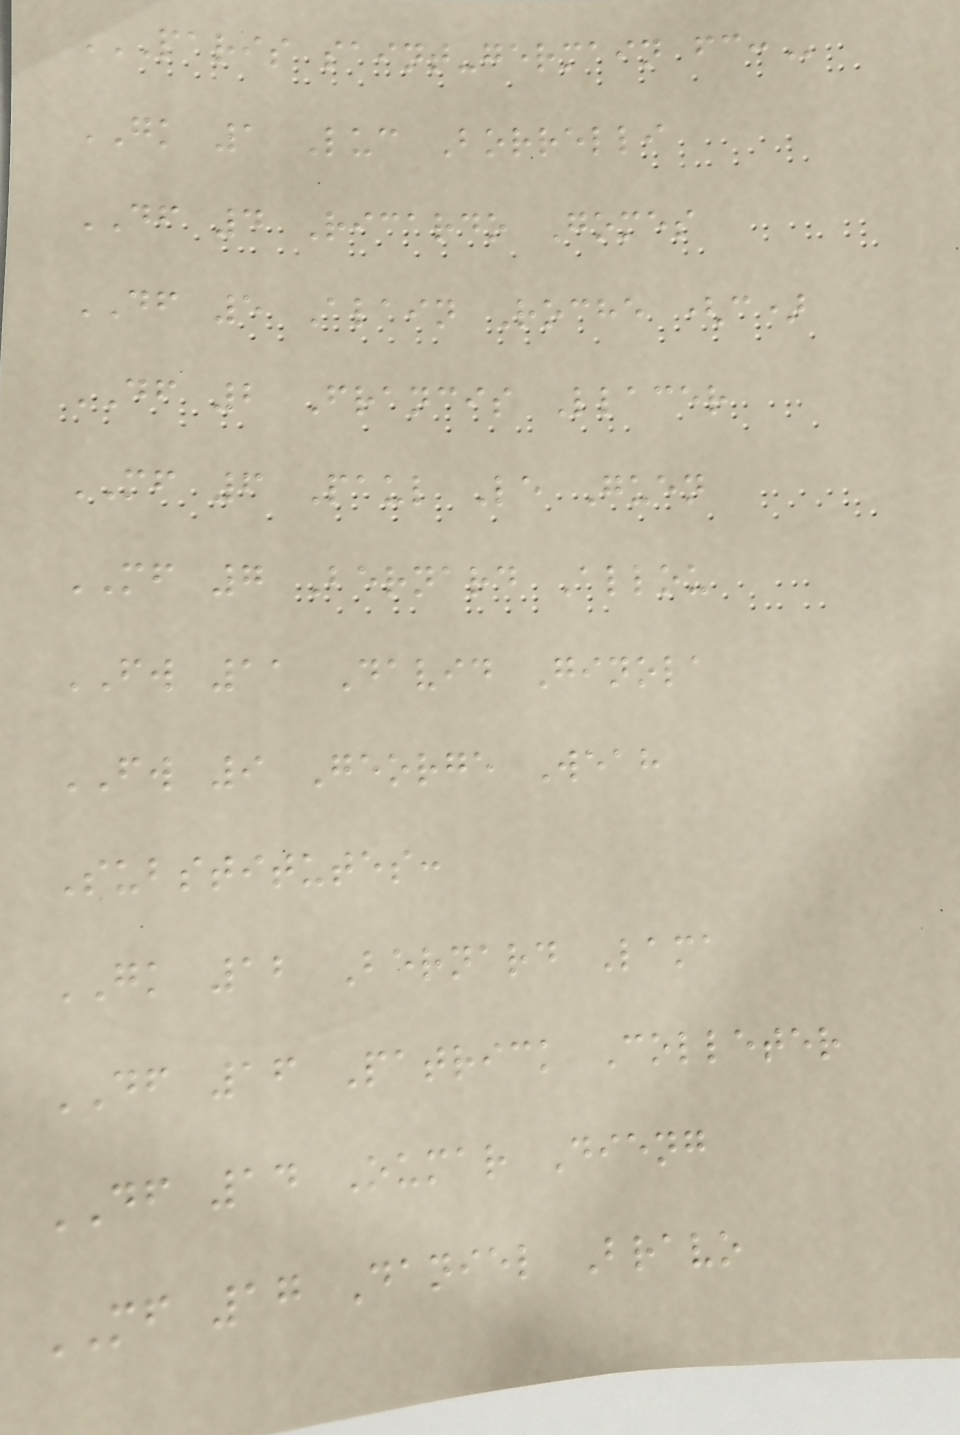PARIS SAINT-GERMAIN FC:
GK 1 Luc Borrelli
DF 4 Ricardo Gomes
DF 5 Alain Roche (c)
DF 2 Francis Llacer
MF 6 Paul Le Guen
MF 7 Bernard Allou
FW 11 David Ginola
FW 9 George Weah
Substitutes:
GK 12 Bernard Lama
DF 16 Patrick Colleter
DF 14 Oumar Dieng
MF 17 Daniel Bravo
